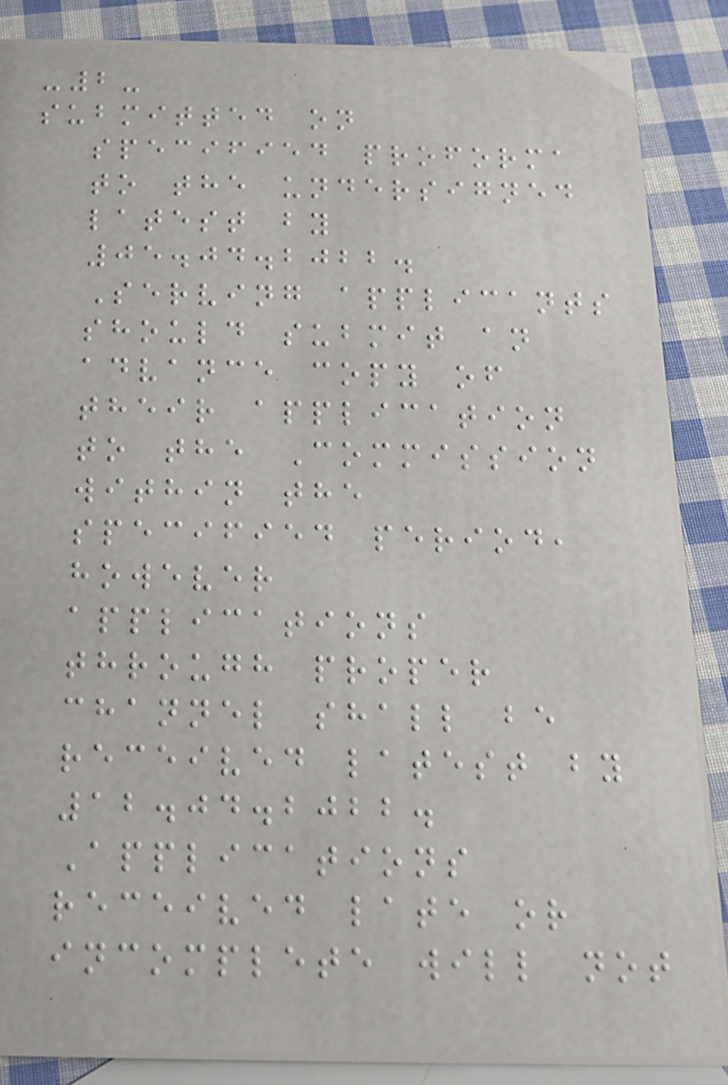-2-
submitted on
specified proforma
to the undersigned
latest by
05.04.2022.
Serving applicants
should submit an
advance copy of
their application
to the Commission
within the
specified period,
however
applications
through proper
channel shall be
received latest by
12.04.2022.
Applications
received late or
incomplete will not
